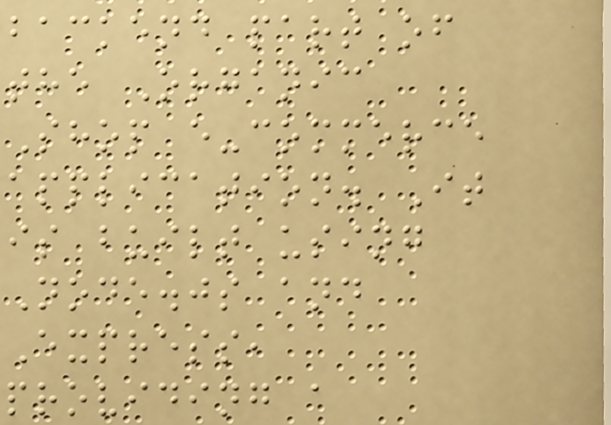backend part of
the Organic
Shop e-commerce
application. It
is built using
Node.js and
Express,
providing a
